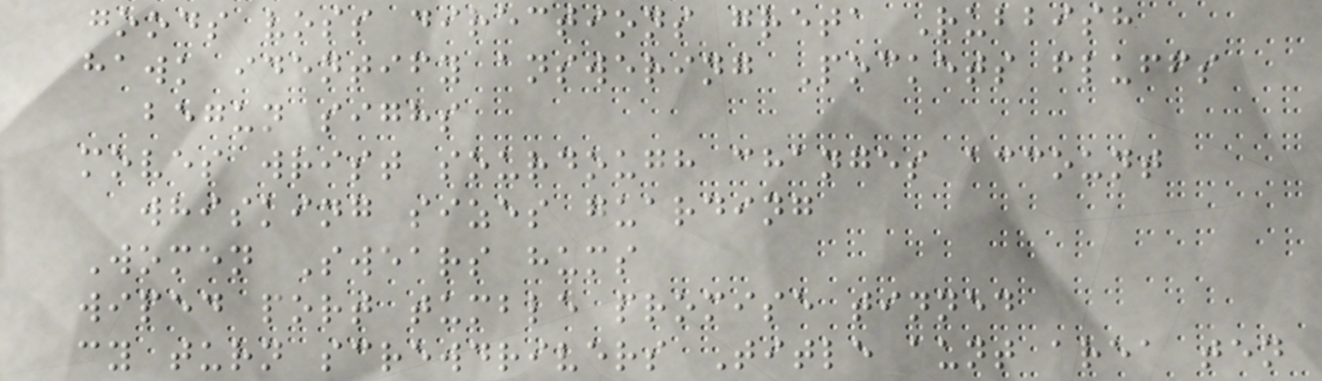goods voss directions greta Rubbish
hawk identify answering Pockets fluffs
begun sighs
moves wrist sourdough changes account
whisking sizes guarding
Women Swears hums
wiped port tumble promise tinned
cy turn screwdrivers Title aunt area ten
